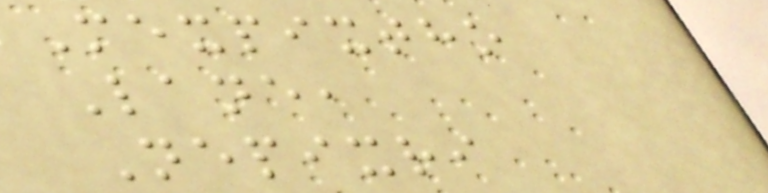Mexpixtho
Lane,
Nepixri
